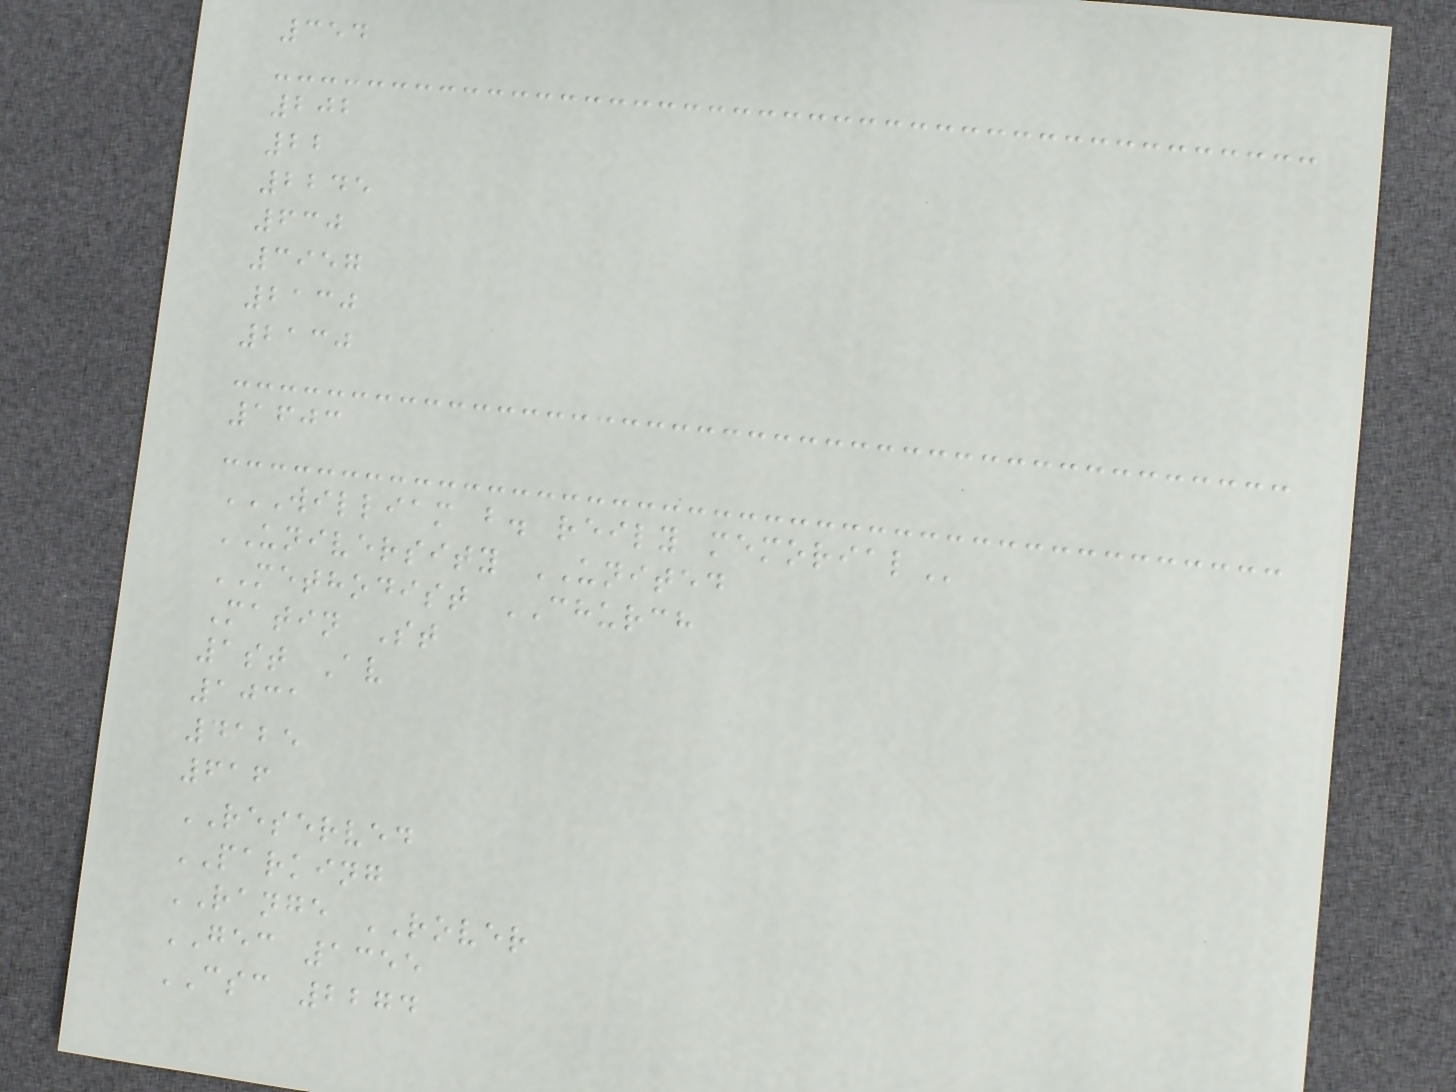354
202
22
2245
630
3957
2130
2130
1603
WILLIAM B. REILY MEMORIAL
UNIVERSITY UNITED
METHODIST CHURCH
Matin St
1st Av
1031
4125
616
RESERVED
PARKING
RANGE ROVER
GEC 1355
CSC 2274
